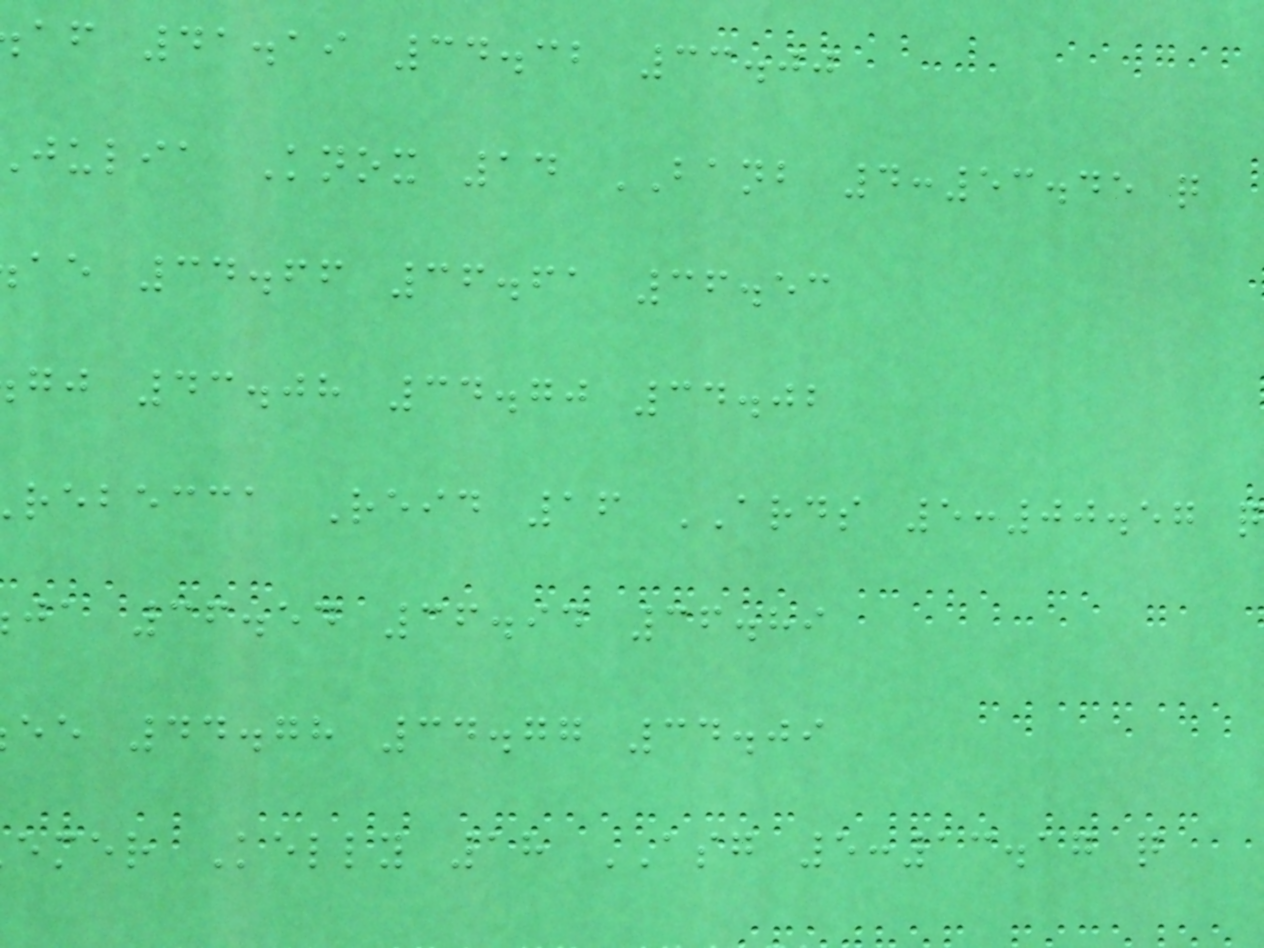af 41.19 34.32 33.00
julia Knox 14 BANB 4:53.45 q
ae 34.66 36.61 36.53
gj 43.08 34.70 34.02
rebecca Reid 16 ARDS 5:00.57 q
ja 36.54 36.94 36.89
ee 44.78 34.77 34.09
emer Kelly 18 ASG 5:13.17 q
